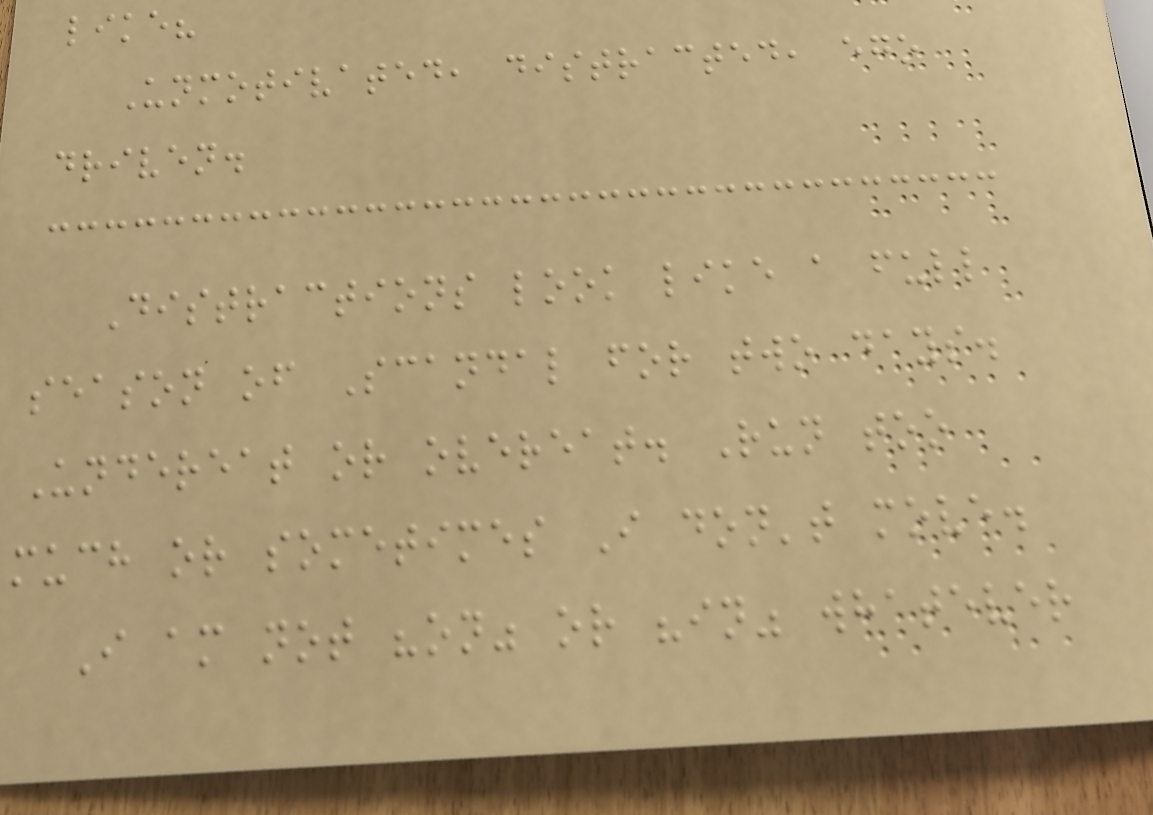like?
Unmotivated, distracted, ego
driven.
Distractions look like a full
season of Scandal for two days.
Undereat or overeat. Run too
much or sometimes I don't move.
I am not "on" or "in" whatever
